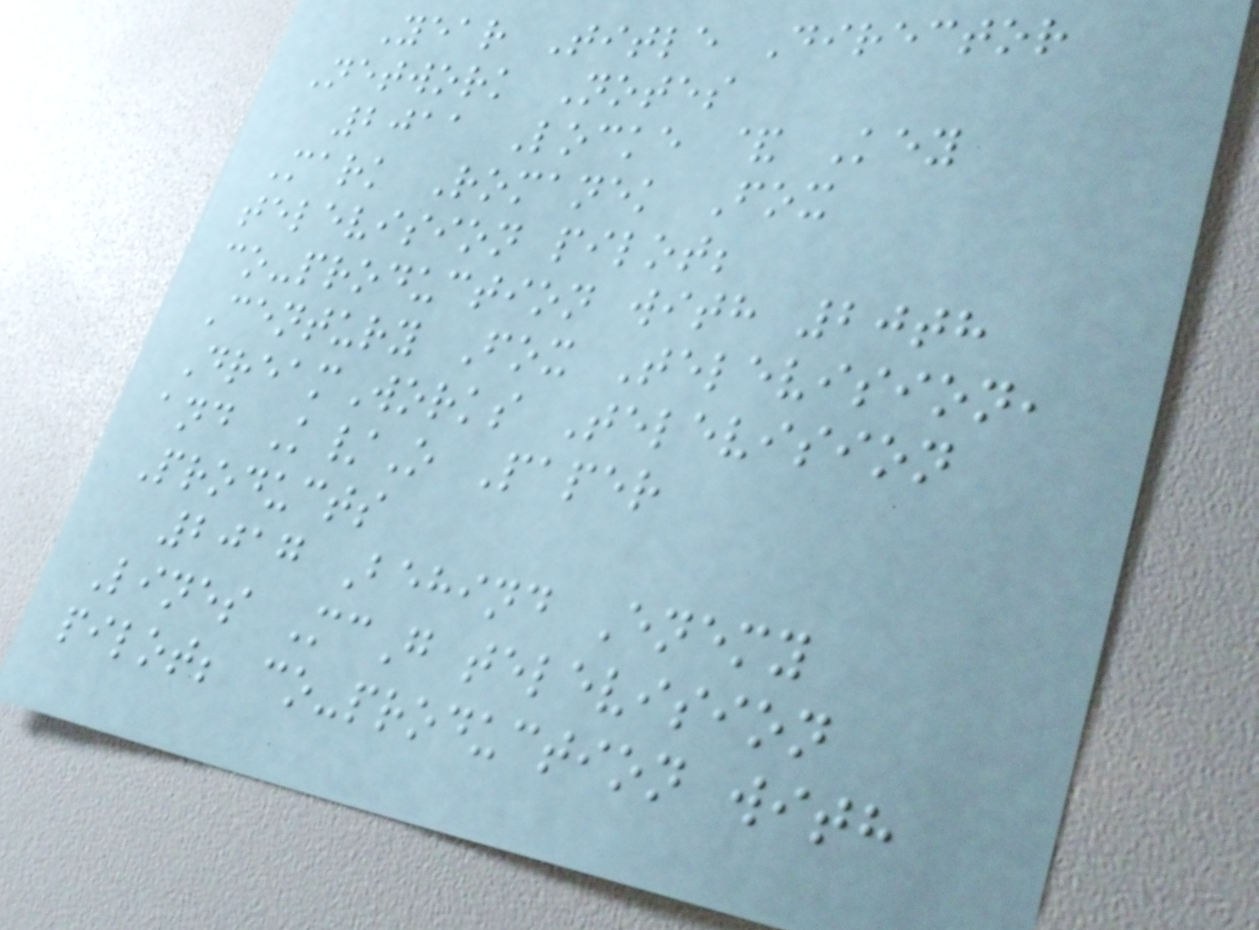Year Title Director
Network Notes
2011 Locke & Key
Mark Romanek Fox
television pilot;
co-production with 20th
Century Fox Television,
DreamWorks Television
and K/O Paper
Products
2017 Behind Enemy
Lines McG television
pilot; co-production with
